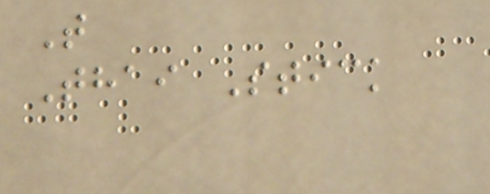T
Thai Stick
